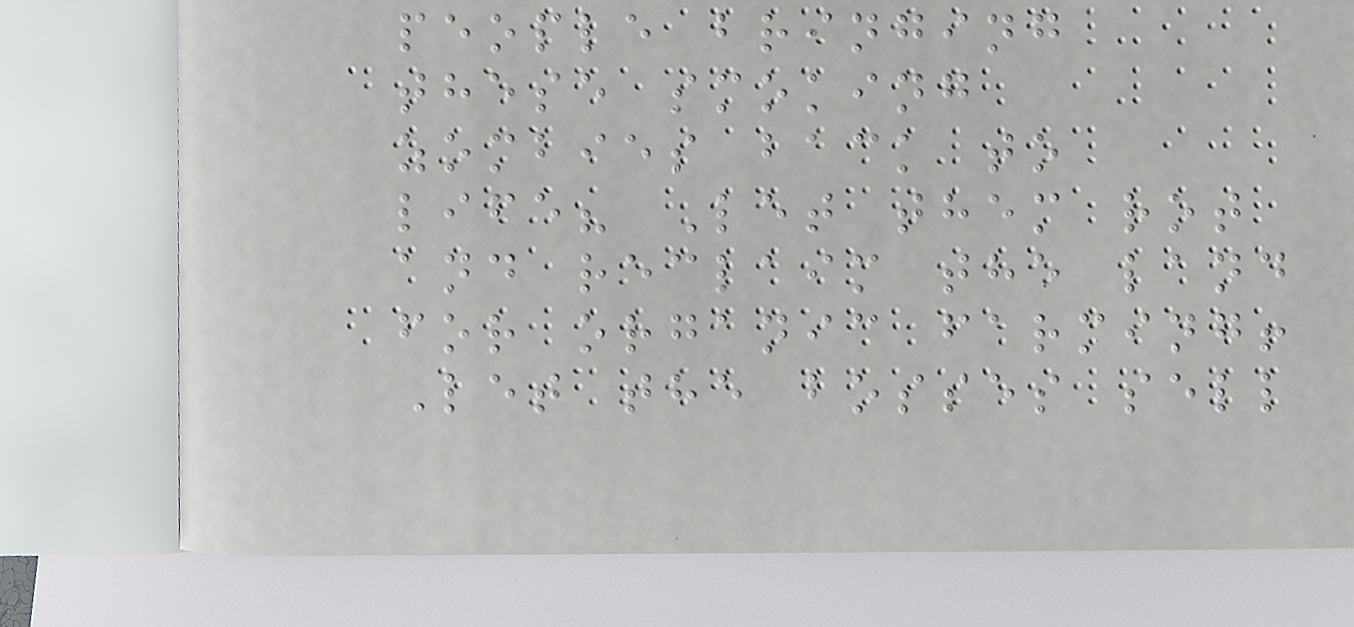people bringing
these smoking
zombies back to
life? Let them rot
and reclaim the land
for organic farming!
Let the bosses sell
